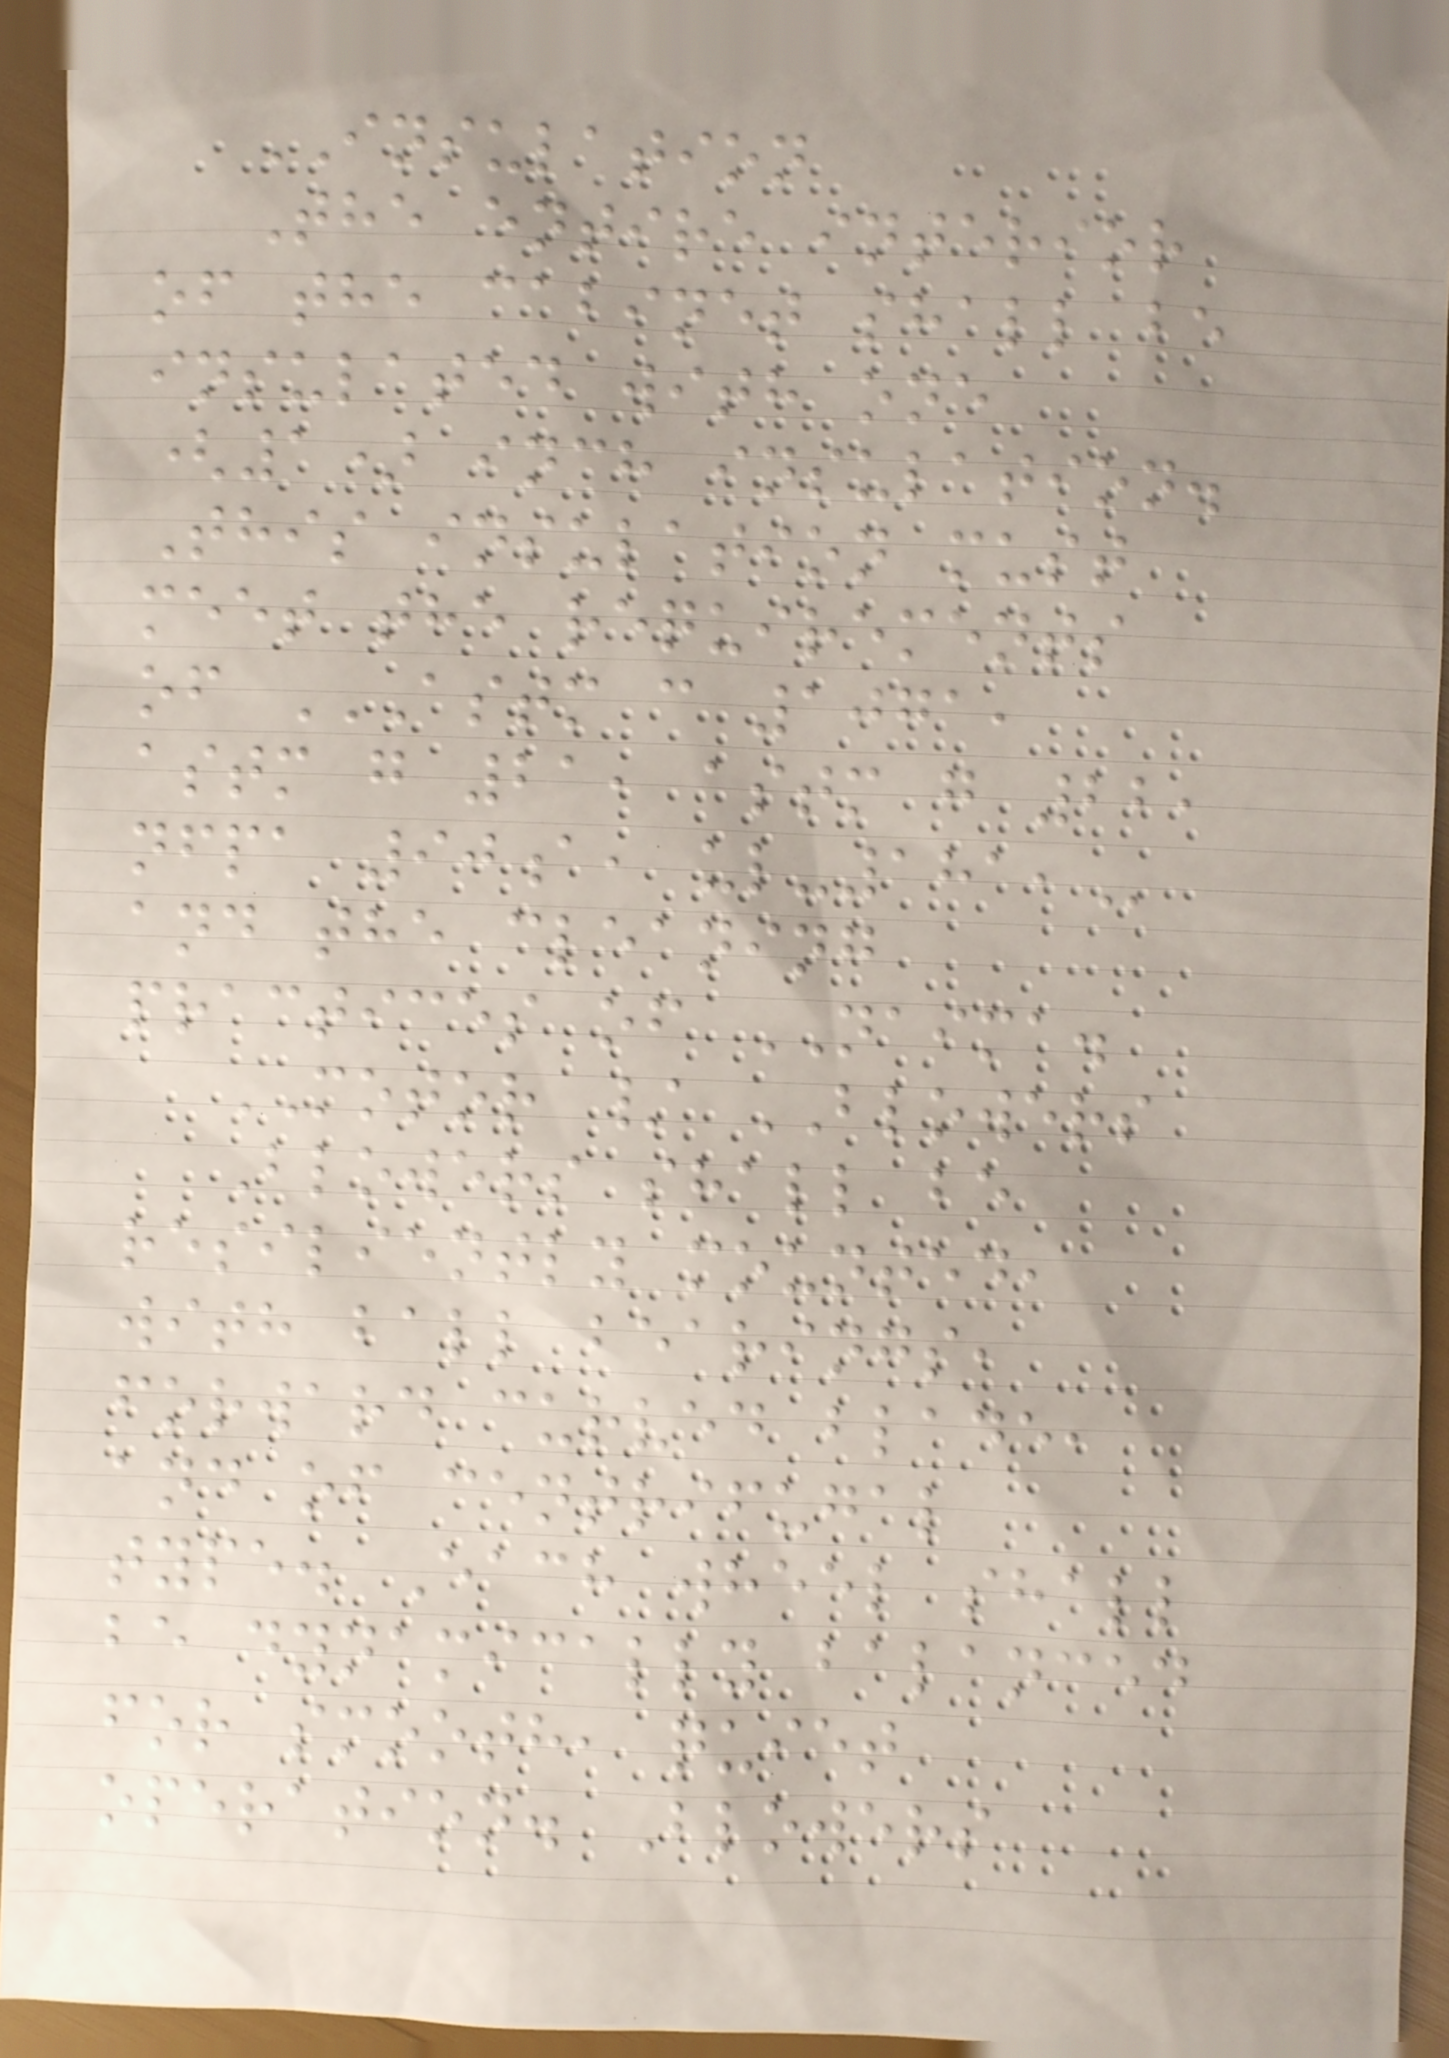INSULATION
The entire interior
of the cabinet shall be
insulated with one
(1) inch insulation.
This insulation must
meet the requirements
of ASTM C 1071,
ASTM G 21, ASTM G 22,
NFPA 90A, UL-181,
and the cleaning
practices of NAIMA.
MOTOR / BLOWERS
Blowers shall be
resiliently mounted,
with ball bearings,
forward curved blade,
and of centrifugal
type. Each wheel shall
be dynamically balanced
for smooth, quiet
operation. Blowers
